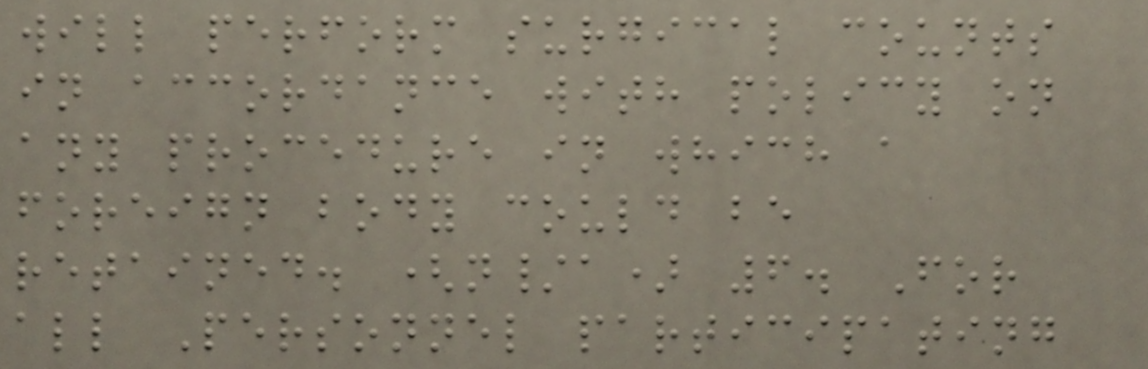will perform surgical counts
in accordance with policy on
any procedure in which a
foreign body could be
retained. (n/a) 6. For
all Personnel participating
